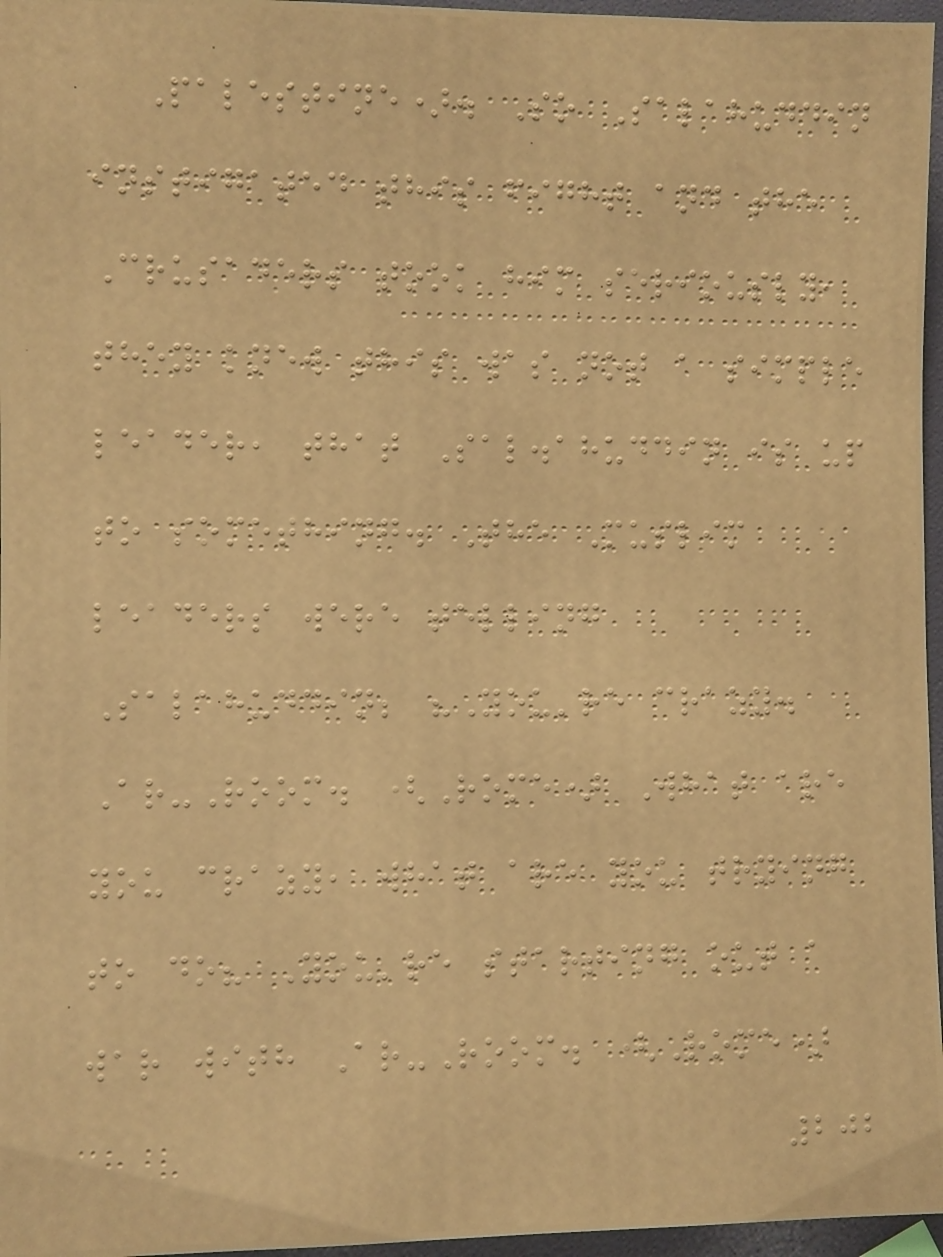Palestine). So Salahuddin
instigated this fight and the
Crusaders took him seriously,
they knew this was not a simple
leader, that Sal.ahuddin is up
to something. The Muslim
leaders were telling
Salahuddin; "You're crazy.
Ar-Room. (Rome) What are
you crazy, what are you trying
to do? You're starting out a
war with Ar-Room. (Rome)
202
